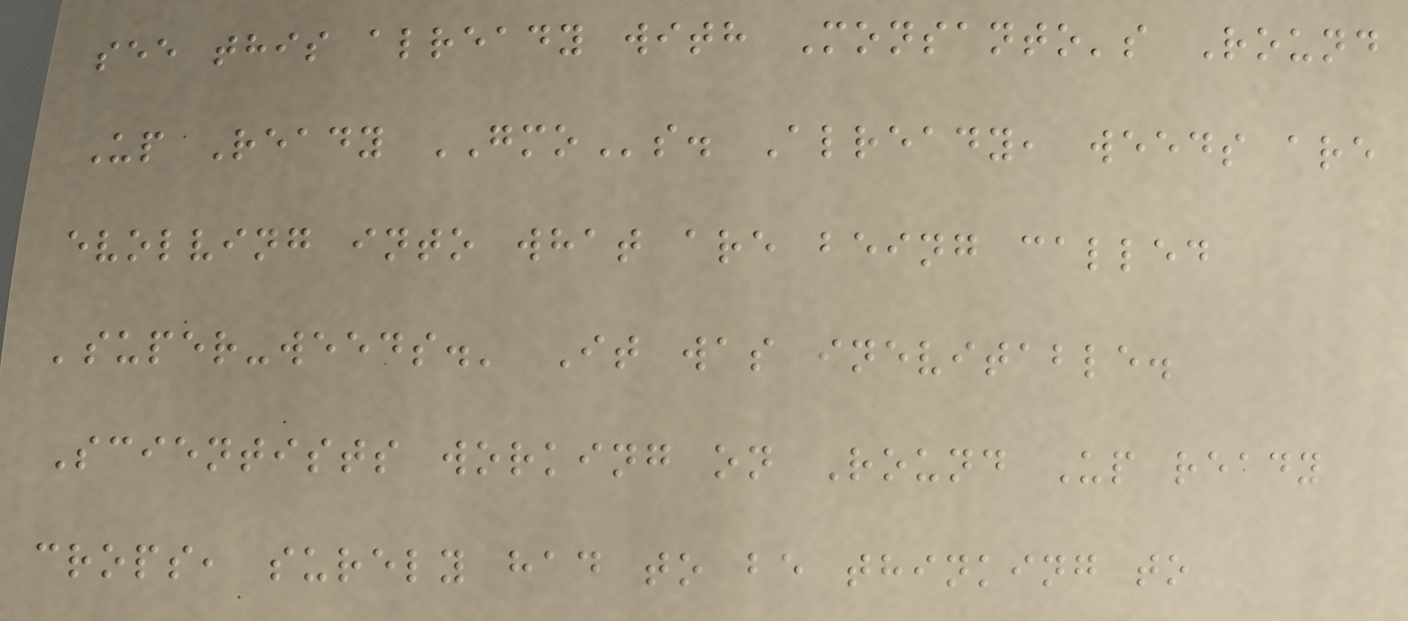see this already with Monsanto's Round
Up Ready GMOs. Already, weeds are
evolving into what are being called
'super-weeds.' It was inevitable.
Scientists working on Round Up ready
crops, surely had to be thinking to
